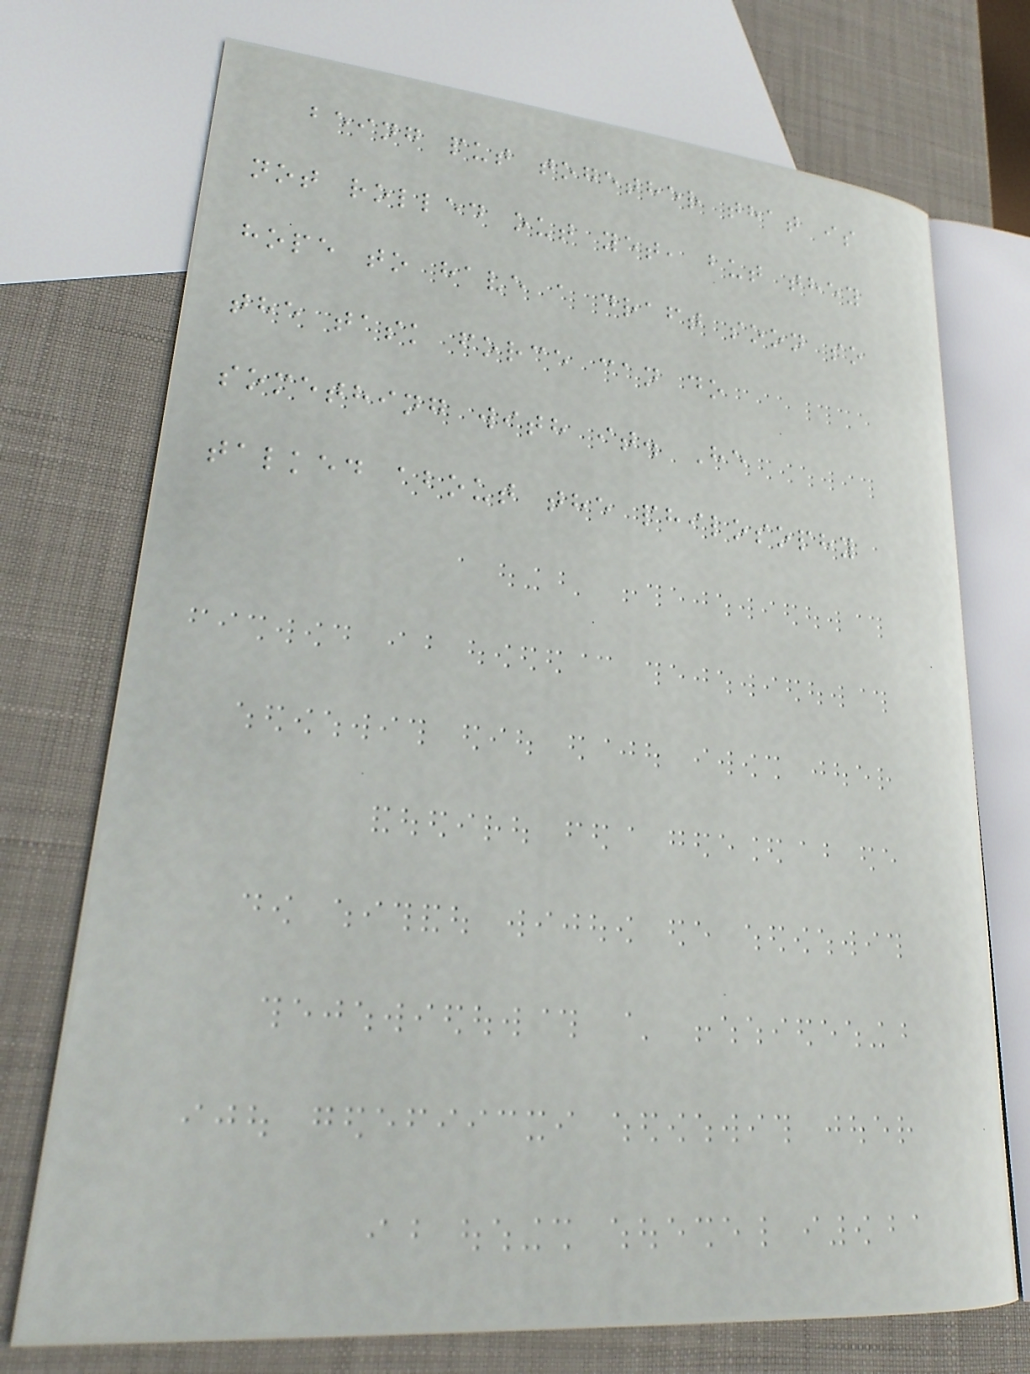being put together that is
not rolled out yet, but they
hope to have a draft soon so
the task force can do
something with it. He
talked about the philosophy
